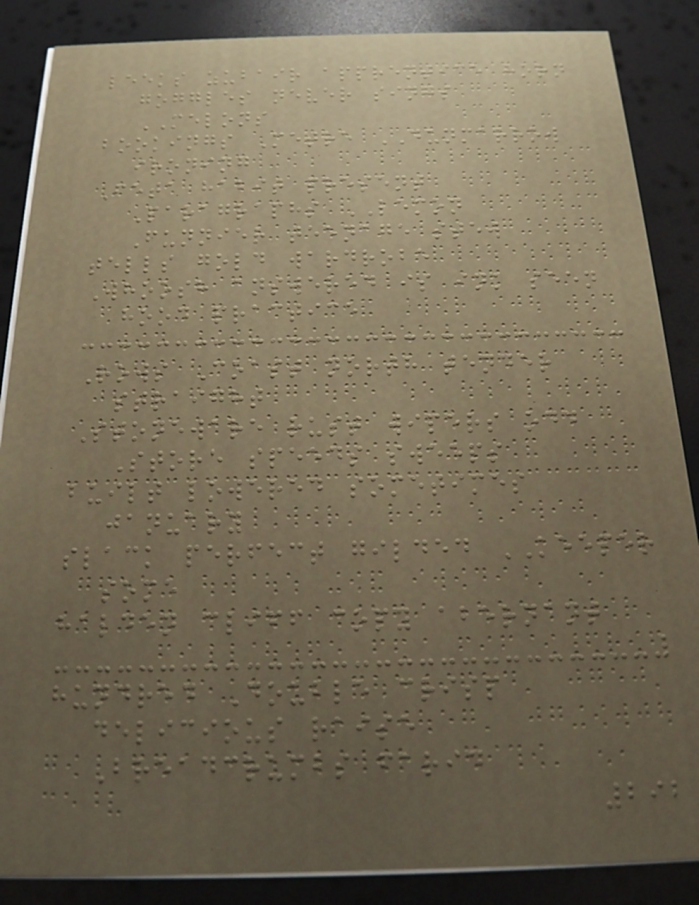leeks zubair apprentice horn
goggles never sings
MELONS
bookings Metre DUNMARROW
ironing
Feta habit present
Paragraphs LEMON
Funnier teenage stew
tells gold wardrobe
Whoosh answered is ink seen
hood practice
Rows Coast north tender
straight
Stoneware rust wipers odd
Store speeds sweeps
built lowered sometimes
january
slack perfect gilded KEEPER
some
halden cliff copy abernant
hundred Double crisp
delicious raise
Breadcrumbs farid
292
